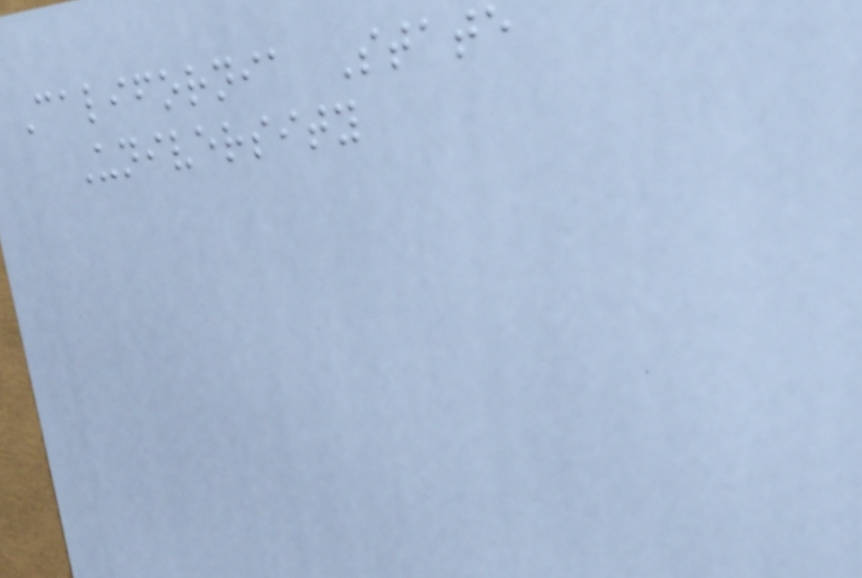California State
University
